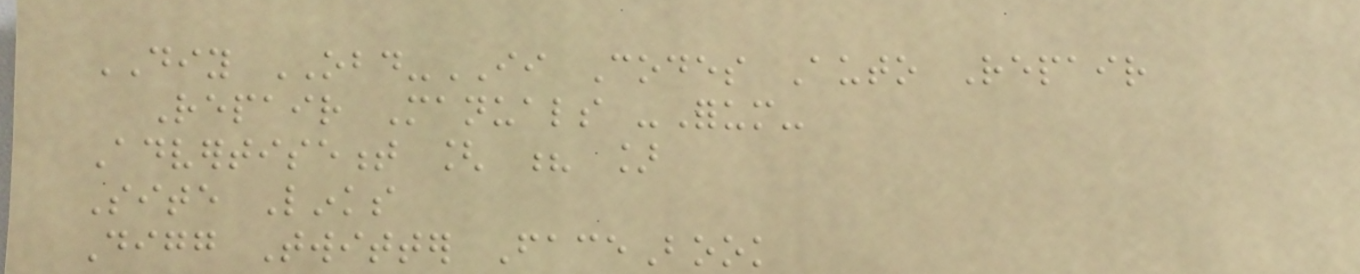DIY OBD-II Codes Auto Repair
Repair Manuals -Forum-
Advertisement [ ? ]
Site Links
Digg Twitter FaceBook
